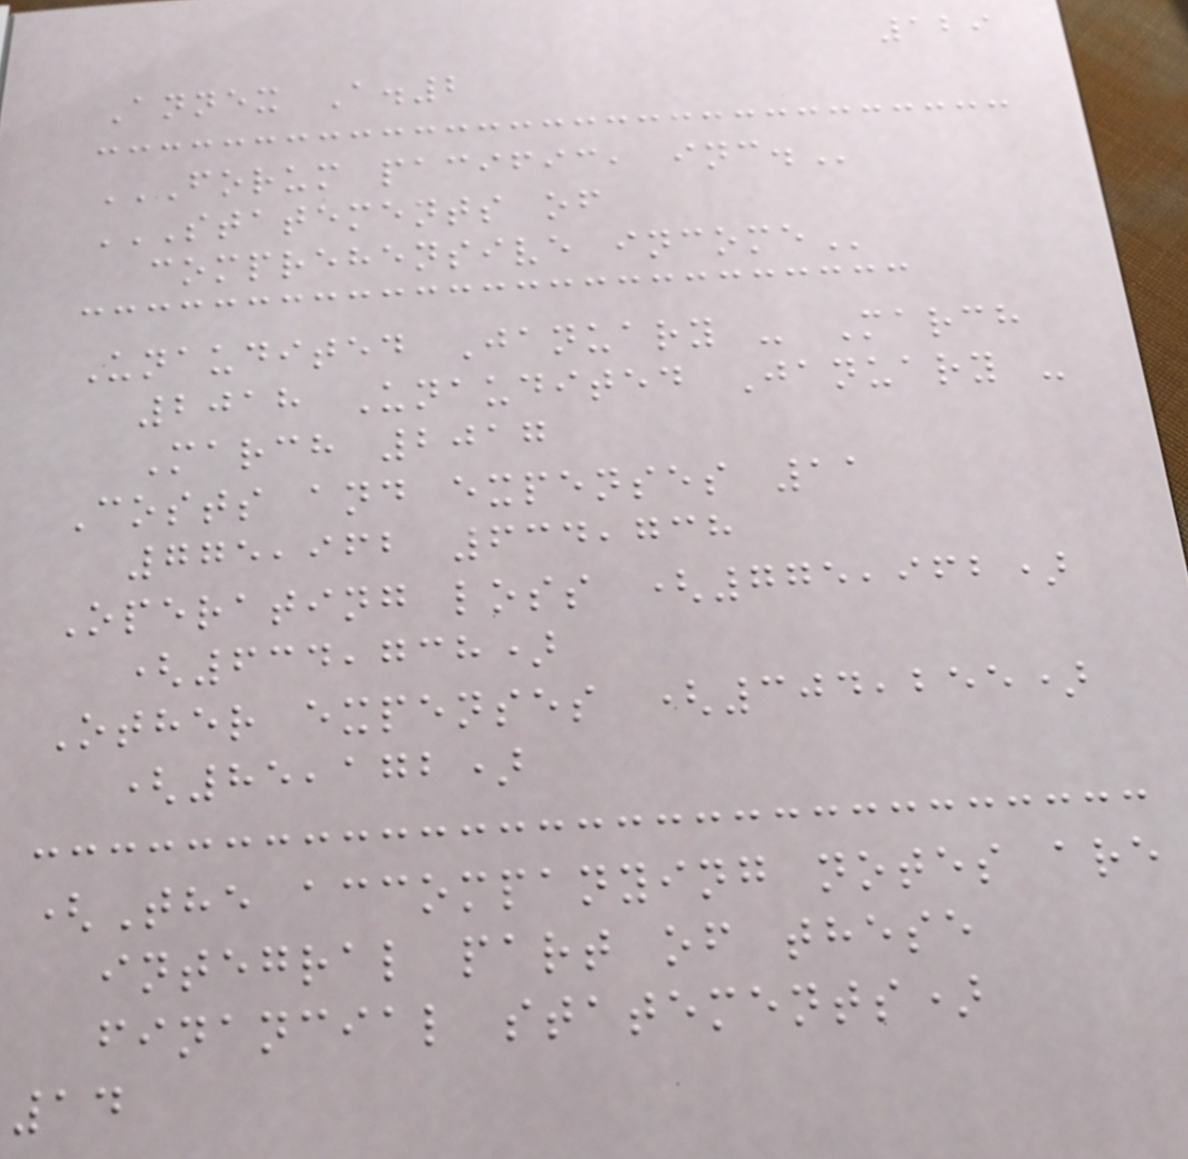129
Annex A.2
FORUM PACIFIC, INC.
STATEMENTS OF
COMPREHENSIVE INCOME
Unaudited January - March
2018 Unaudited January -
March 2017
Costs and expenses 11
775,962 634,738
Operating loss (775,962)
(634,738)
Other expenses (304,255)
(85,172)
(The accompanying notes are
integral part of these
financial statements)
14
